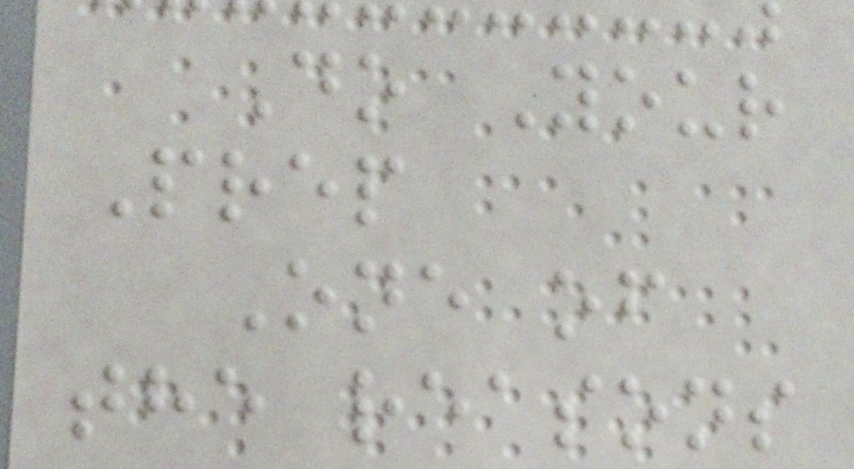Do Your
Prep
One of
the reasons
